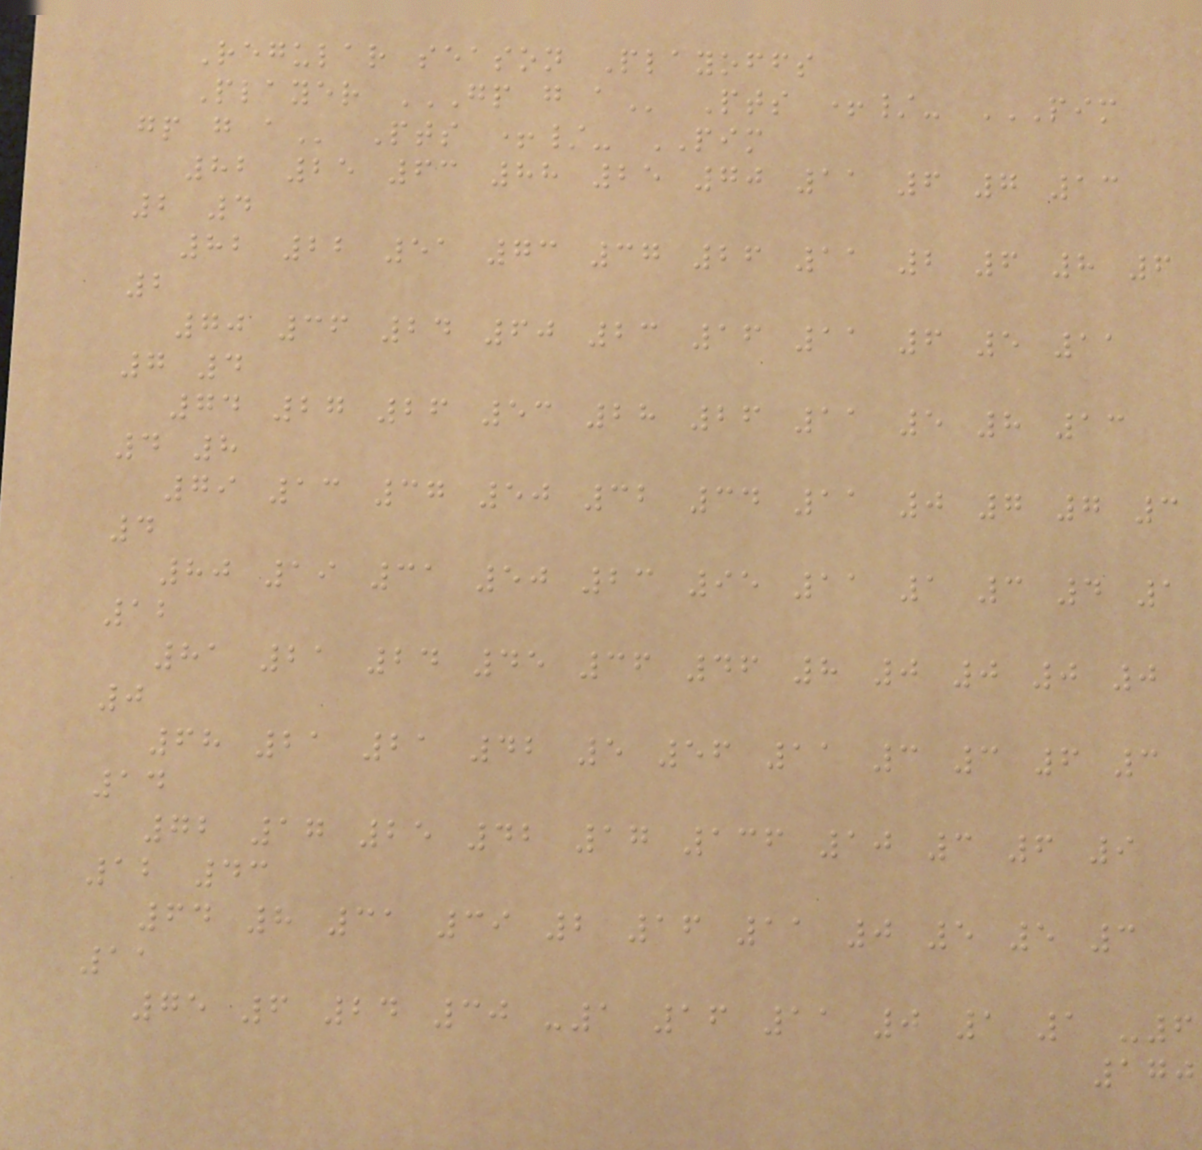Regular season Playoffs
Player GP G A Pts +/- PIM
GP G A Pts +/- PIM
82 25 63 88 25 70 11 6 7 13
2 4
82 22 51 73 37 26 11 2 6 8 6
2
70 36 24 60 23 16 11 6 5 11
7 4
74 27 26 53 28 26 11 5 8 13
4 8
79 13 37 50 32 34 11 0 7 7 3
4
80 19 31 50 23 95 11 1 3 4 1
12
81 21 24 45 36 46 8 0 0 0 0
0
68 21 21 42 5 56 11 3 3 6 3
14
72 17 25 42 17 136 10 3 6 9
12 43
64 8 31 39 2 16 11 0 5 5 3
11
75 6 24 30 -1 16 11 0 1 1 -6
170
